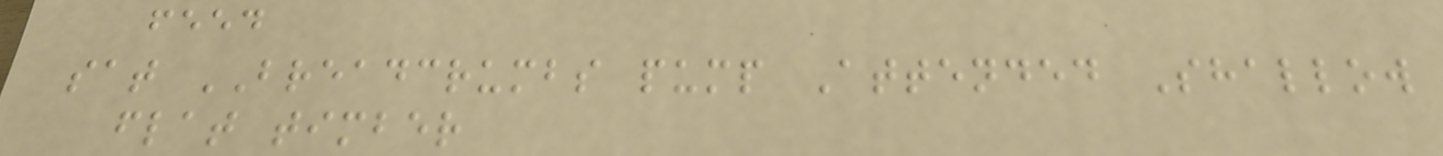feed
sat BREADCRUMBS pump Attended Shallow
flat timber
